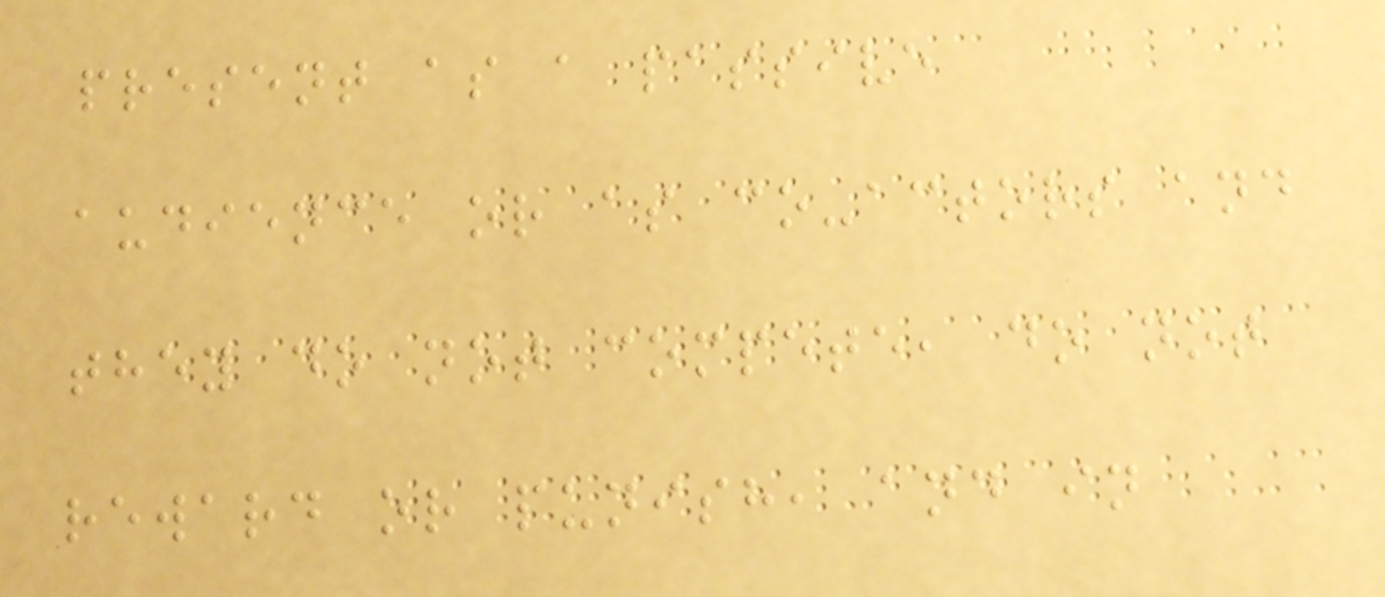present as a passive
audience or as co-actors and
they do not compete, do not
reward or punish, and in
